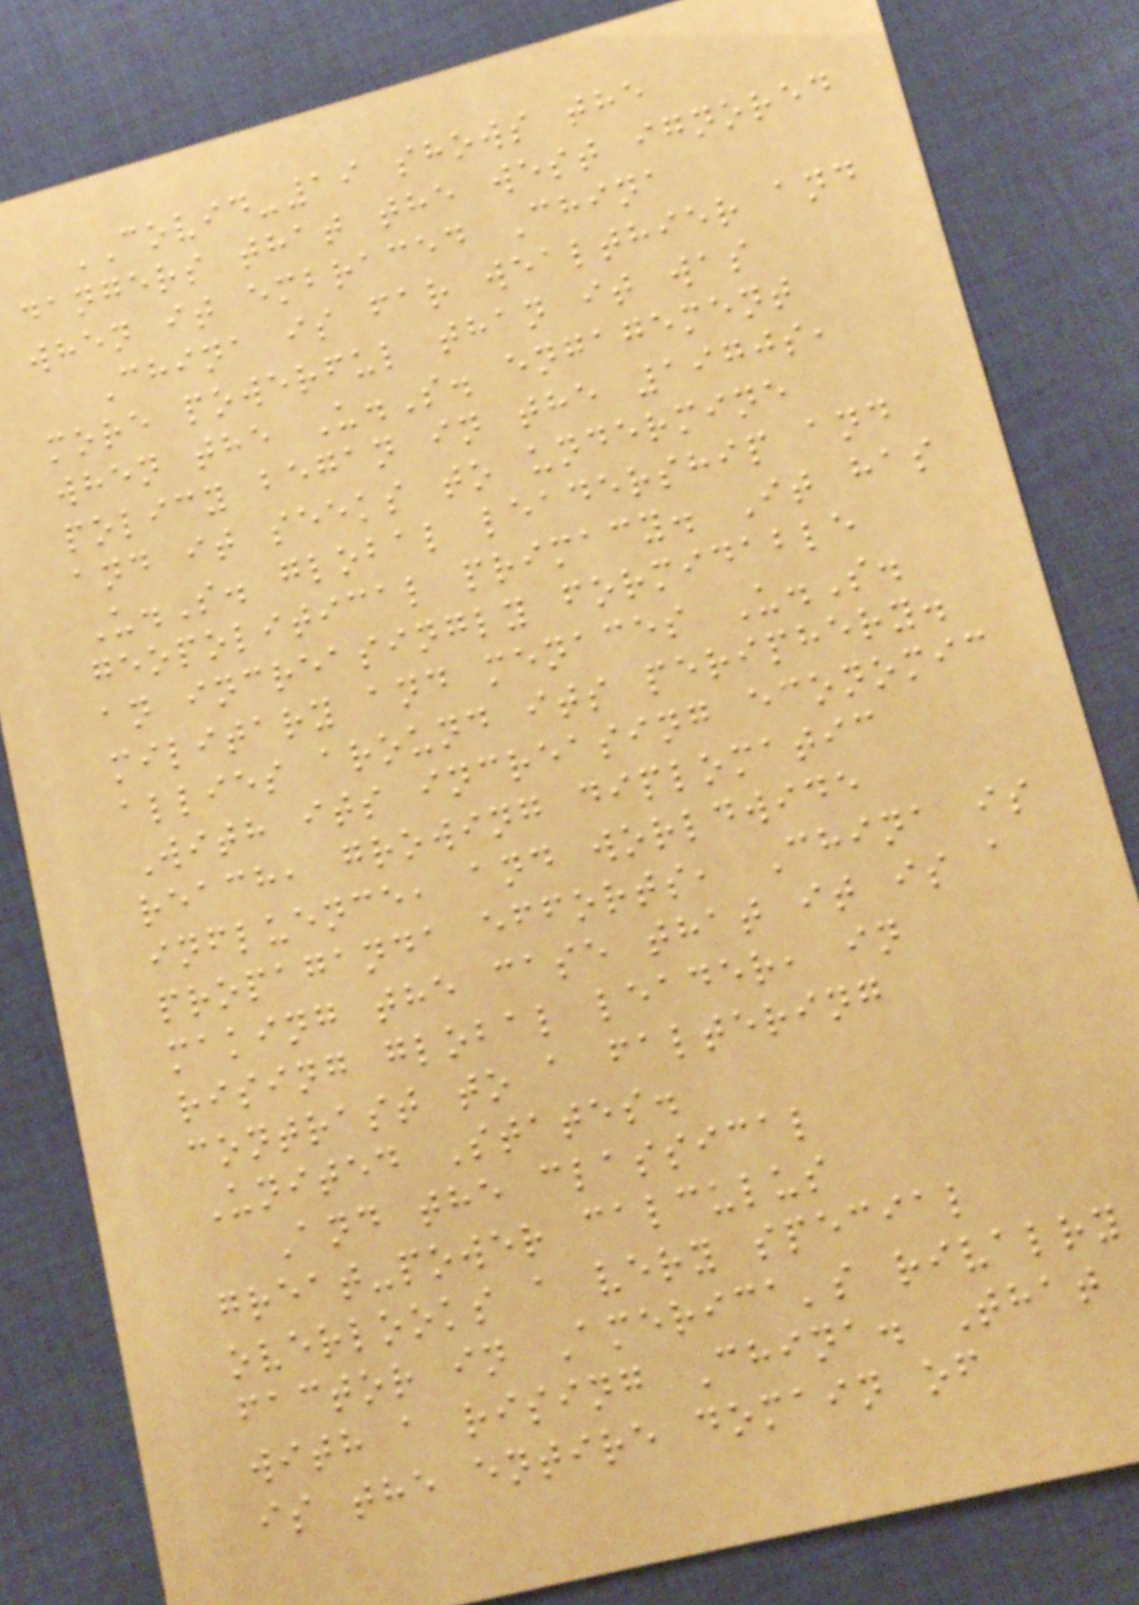COVID-19 shows the
dangers that the west ignored
when it embraced China
China is far wealthier and
more powerful than it was
when the U.S. engagement
policy began in the 1970s,
and it seeks to undermine
U.S. global leadership and
geopolitical primacy. It has
an increasingly formidable
military and menaces U.S.
allies around its periphery.
With its increasing economic
reach, growing diplomatic
influence, and worldwide
propaganda efforts, China is
making the case that it is a
rising global leader, in
contrast to a faltering
United States.
And the classical
great-power calculus
overlooks a very special
factor in America's rivalry
with a rising China. That
is the entire domain of
